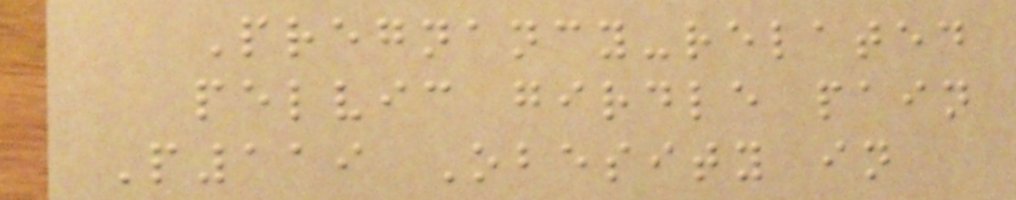Pregnancy-related
pelvic girdle pain
P119 Obesity in
